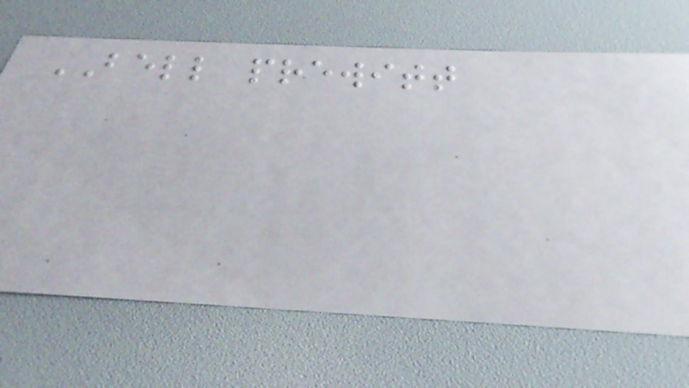BELL prewitt
